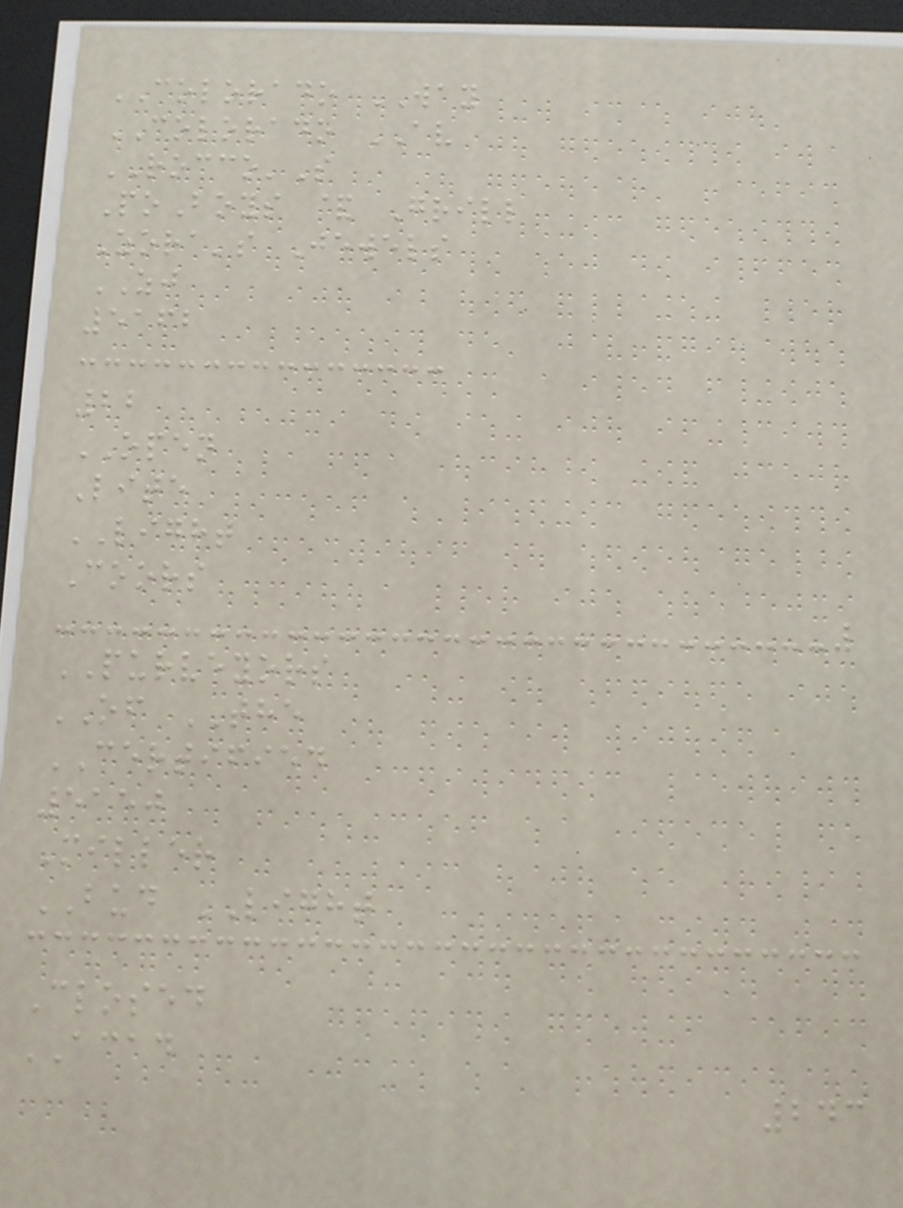COLORADO WAY
COLORADO AV
ROCCO'S
PoBoys & Grill
Zora's Jewels
ZJ
5162
22
OPEN
Lite
LIGHT
Coors
PURVEYORS
OF THE
CERTIFIED
5150
Miller
BUD LIGHT
Closed
ACAD
243
